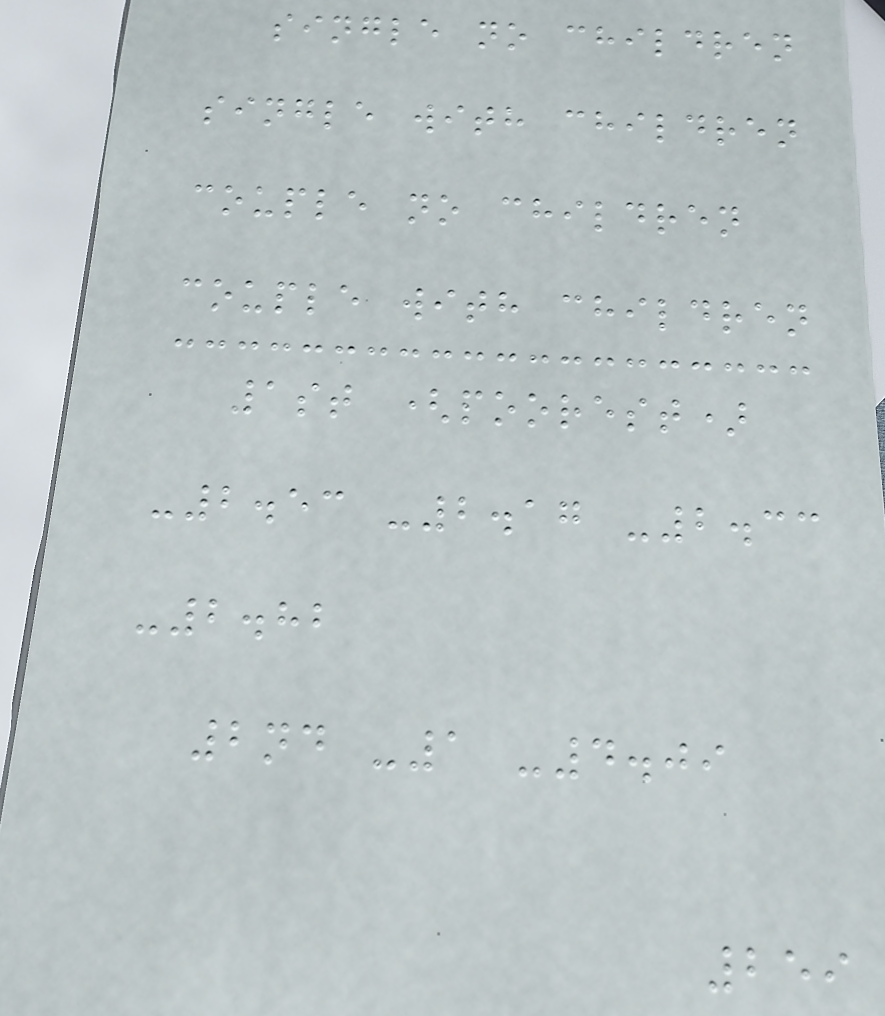single no children
single with children
couple no children
couple with children
1st (poorest)
-2.53 -2.17 -2.33
-2.82
2nd -1 -4.09
259
